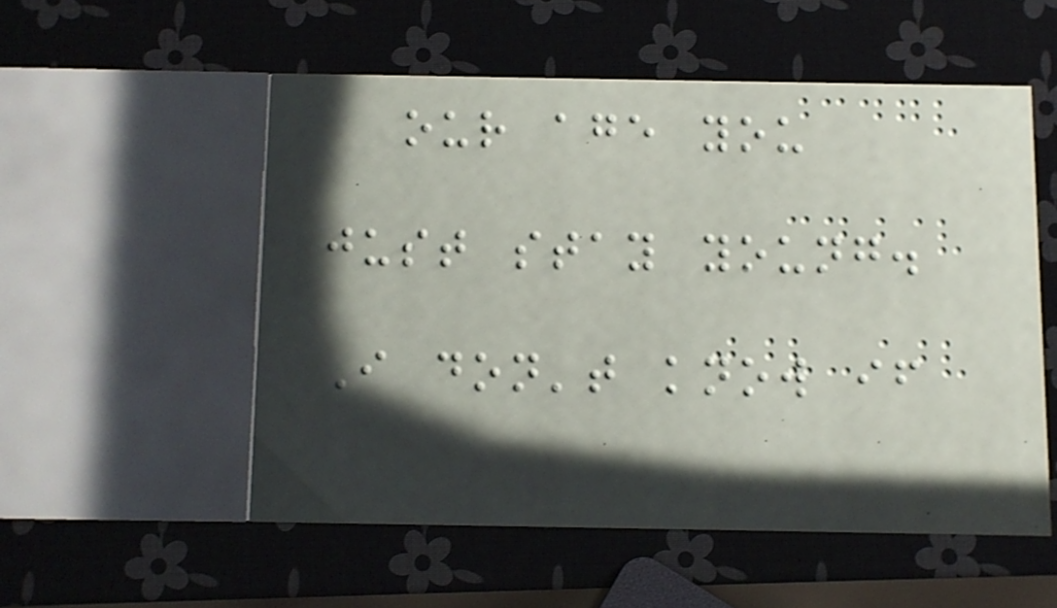our age you
just stay young.
I don't know if
